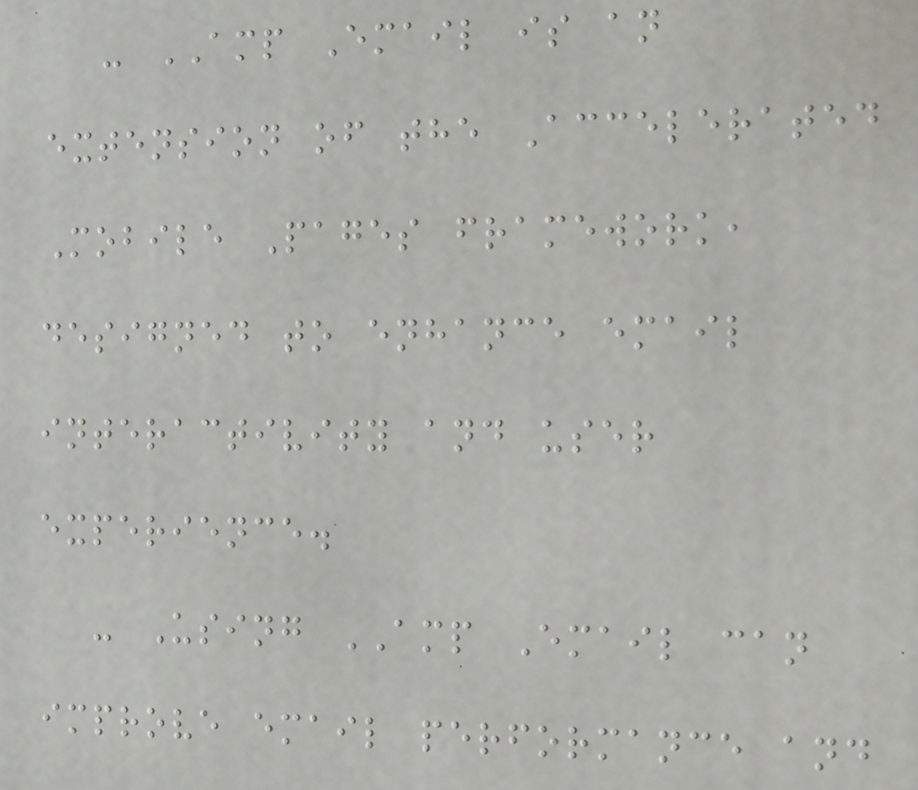- AMP Email is an
extension of the Accelerated
Mobile Pages framework,
designed to enhance email
interactivity and user
experience.
- Using AMP Email can
improve email performance and
